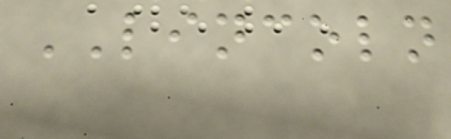LINCOLN
